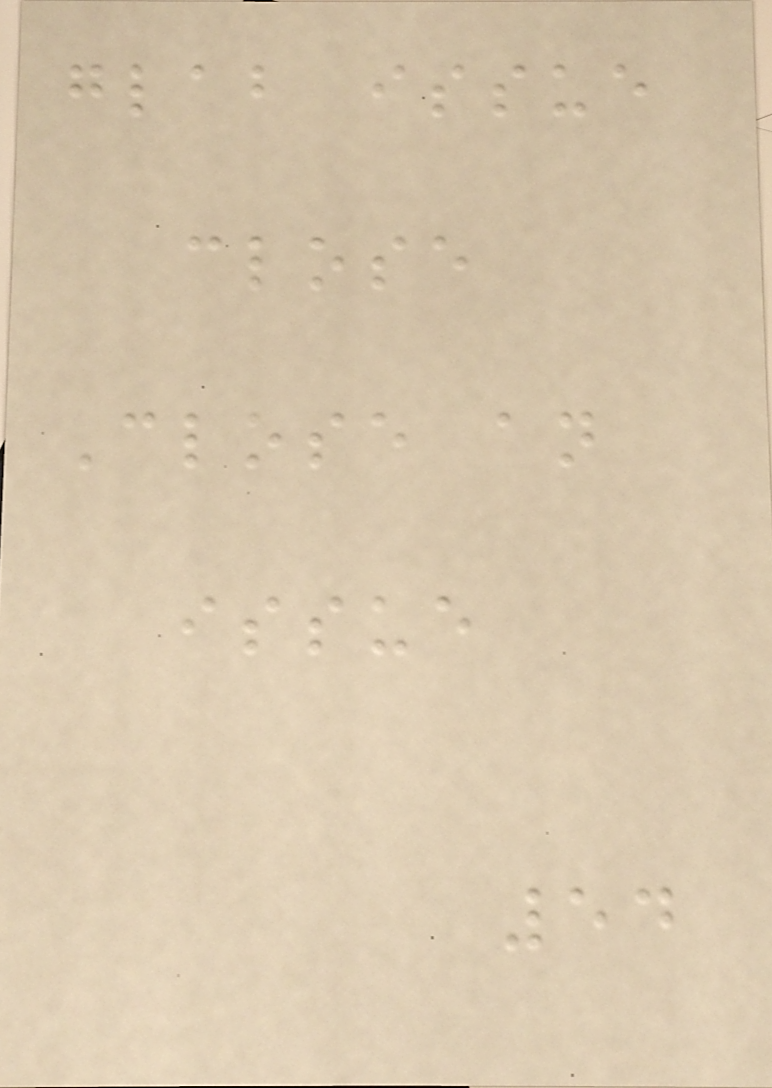glab issue
close
Close an
issue
54
